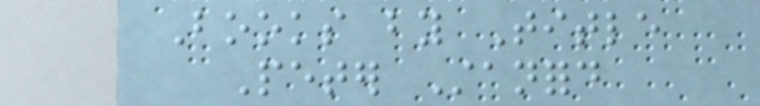Books by Title
Peter Stanford
